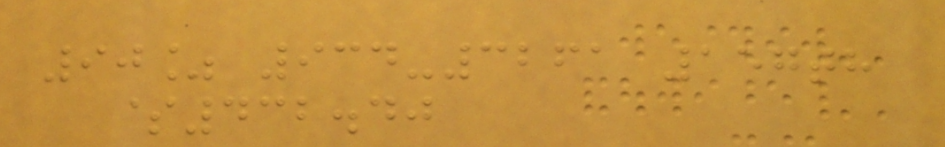90% 934-3261 157th
$432.40
